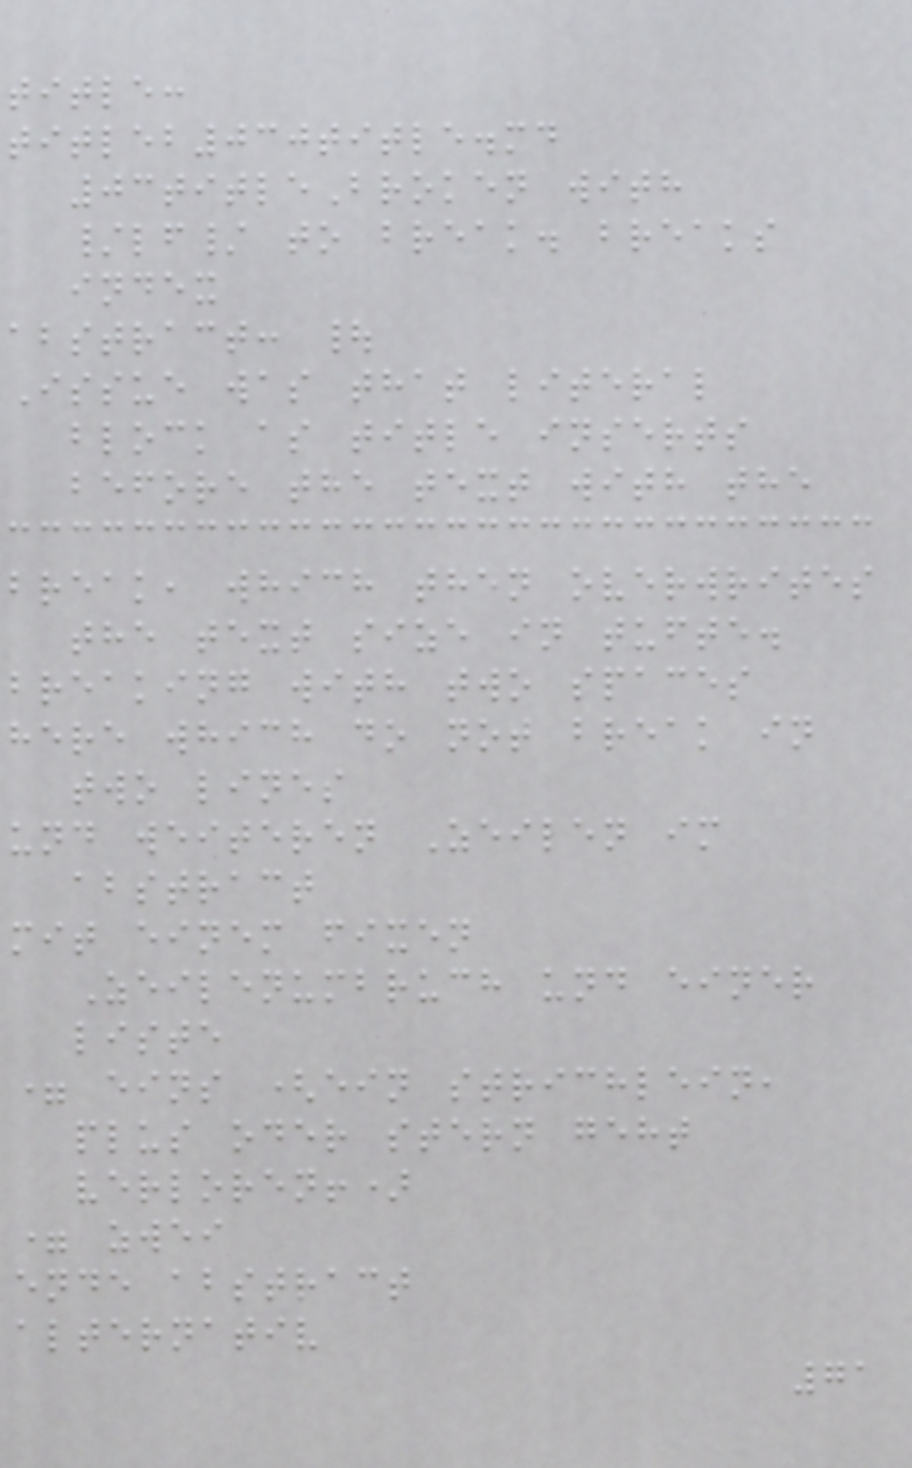title:
titleb030title.md
03titleBroken with
/lf/ to break. breaks
index
abstract: |
Issue was that literal
block as title inserts
before the text with the
break, which then overwrites
the text size in tufte.
breaking with two spaces
here which do not break in
two lines
und weiteren Zeilen im
abstract
mit einem fixen
Zeilenumbruch und einer
liste
= eins (ein strichlein,
plus oder stern geht
verloren!)
= zwei
ende abstract
alternativ
71
